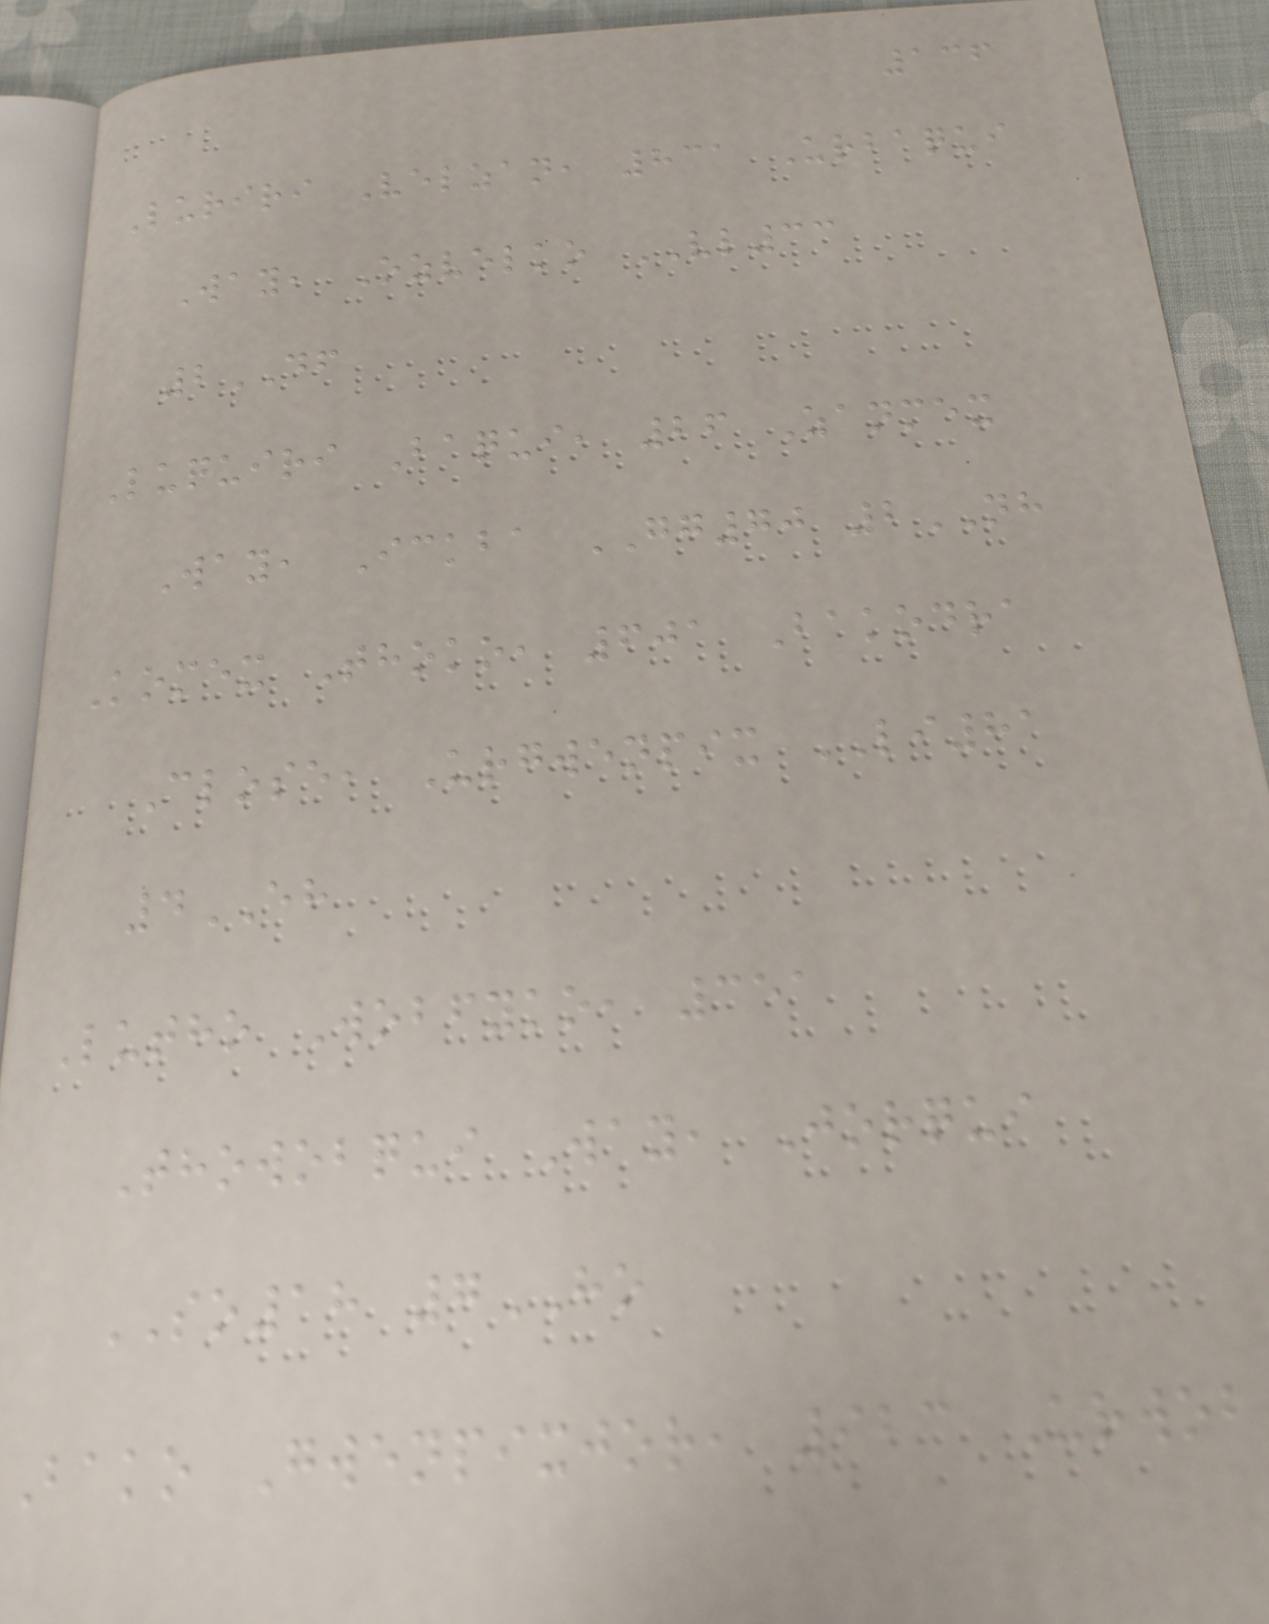136
Luriri Velzan, 831 Urbaqui
Way, Ozvelko VL33
2DF
Luquiri Baqui, 26 Zanmex
Way, Ickba GG70 2NH
Komex Thoko, 601 Bakodra
Close, Urgwenpix LI81
4EH
Lutho Wobfyko, 351
Thowobqui Way, Jorqui
SO18 7HO
Bako Gwenpixjor, 923 Urwob
